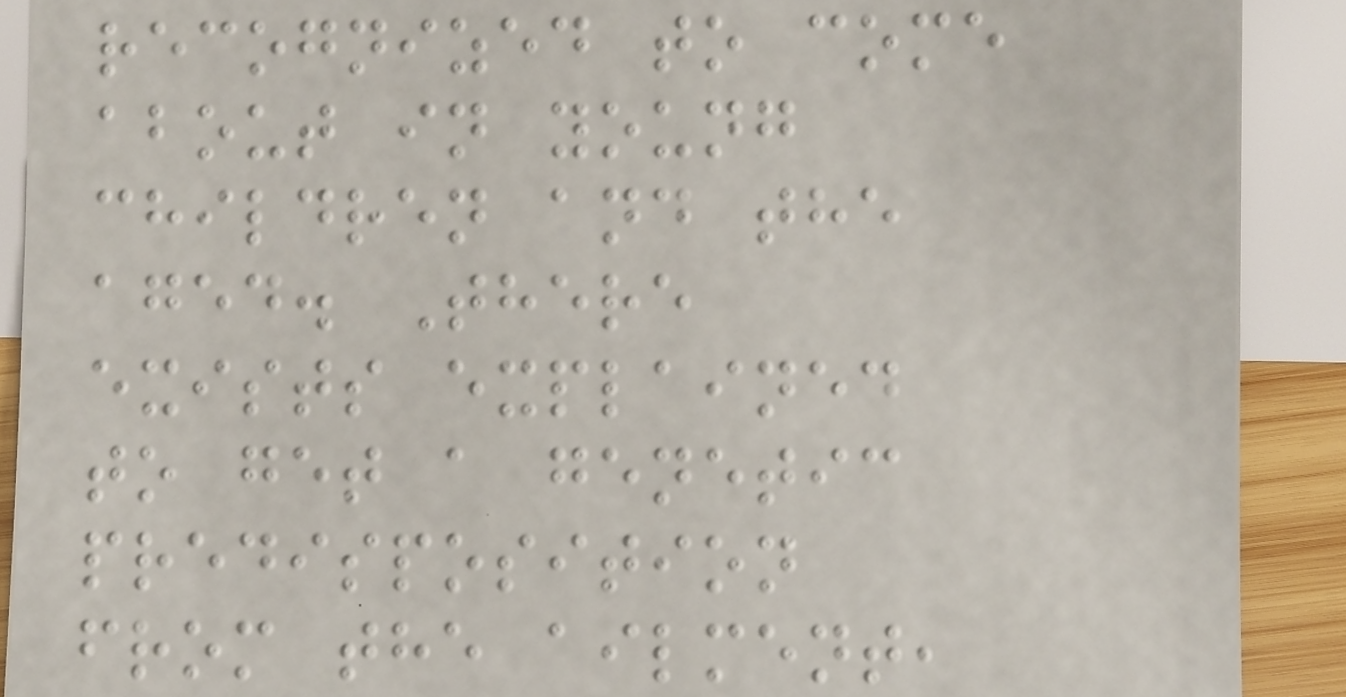recognized to come
about in young
children and the
aged. There
exists explained
to get a genetic
predisposition
from the ailment,
